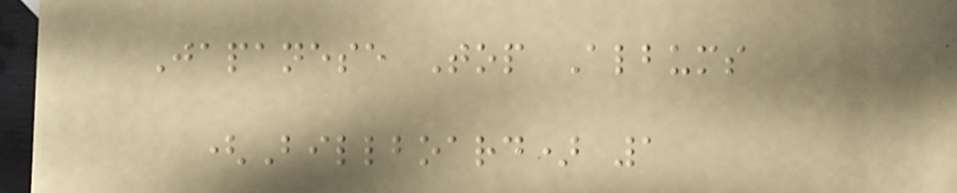Japanese Top Albums
(Billboard) 1
